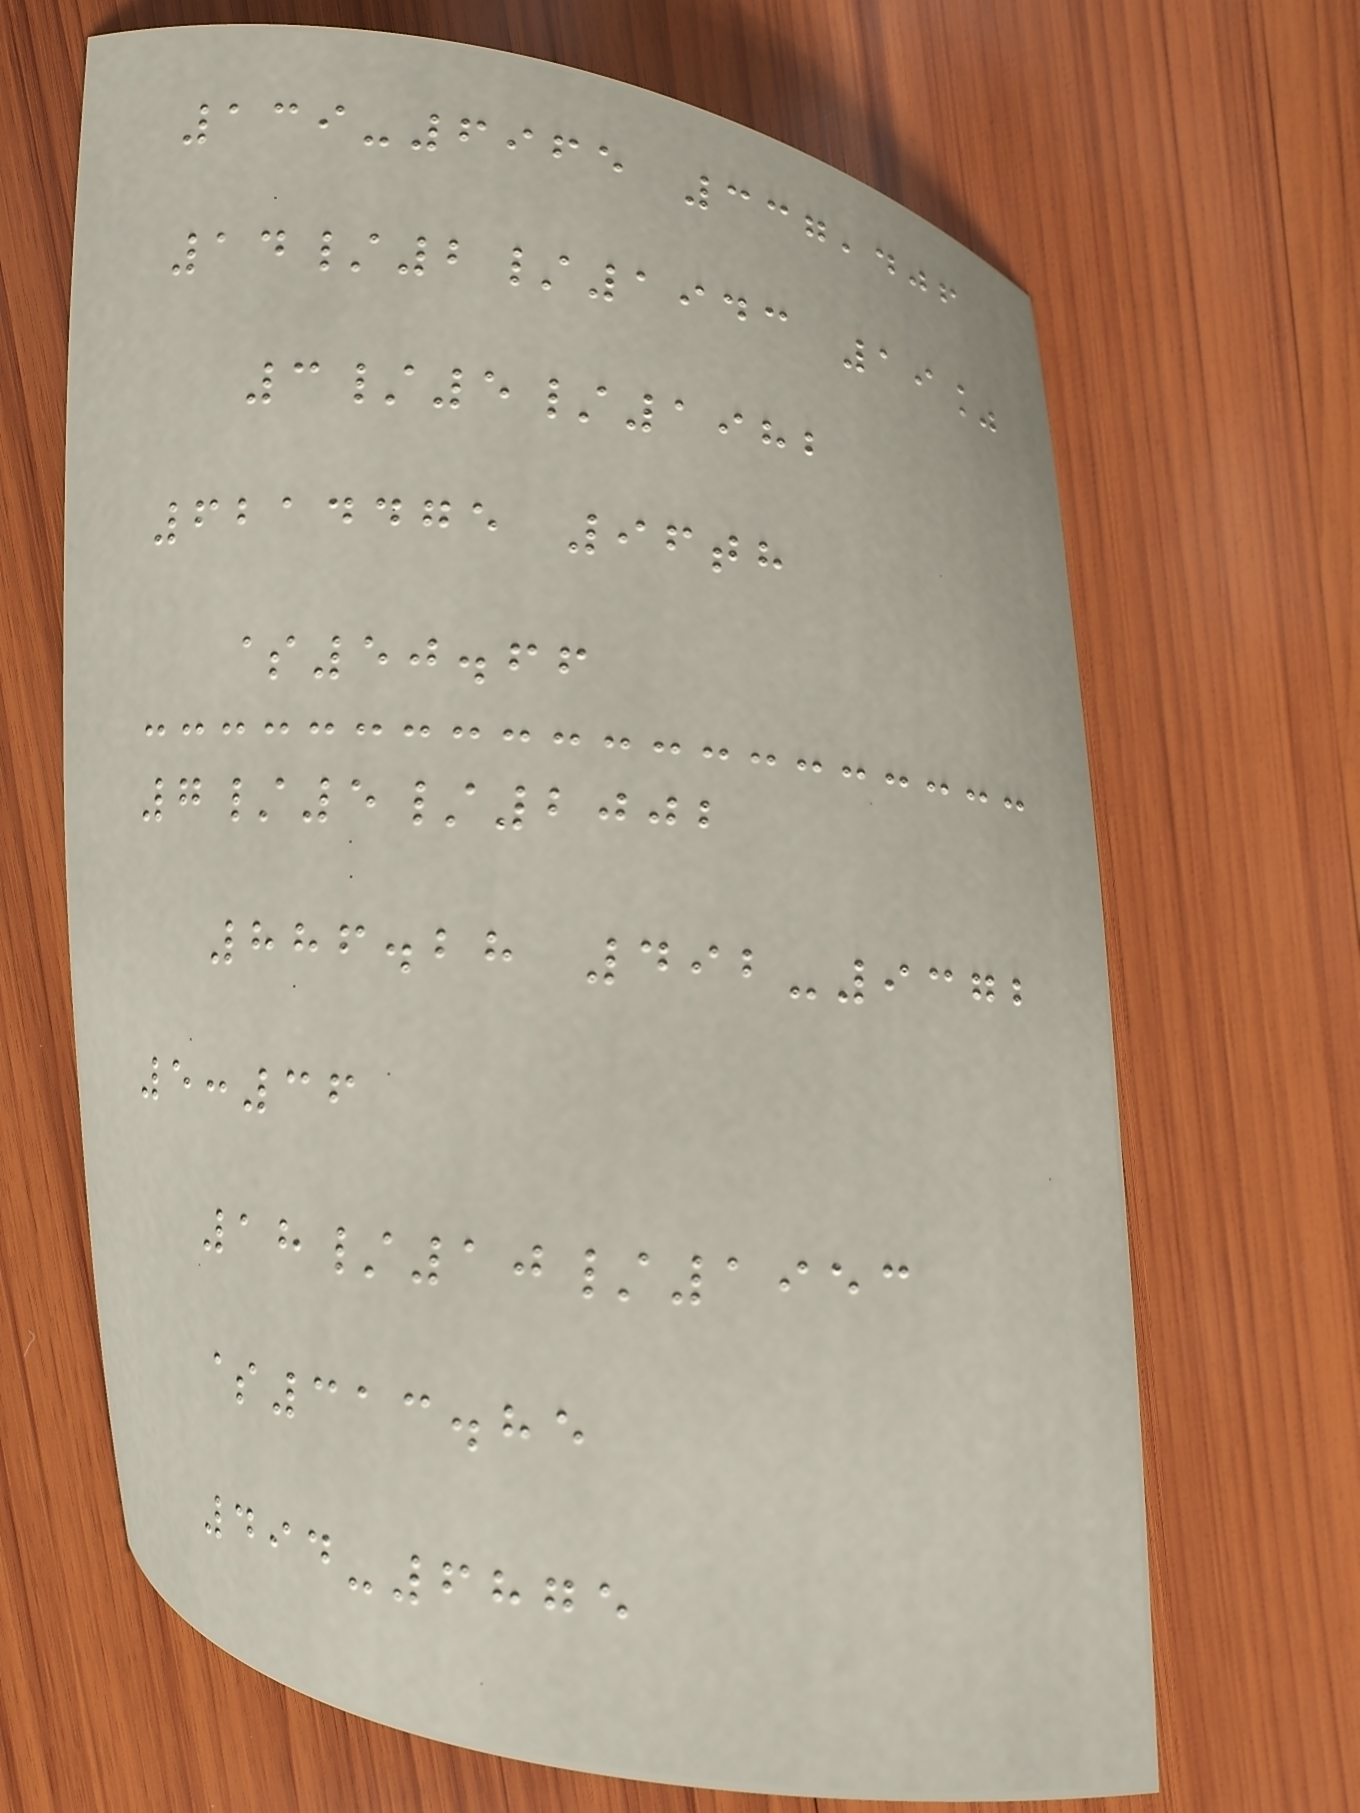139-6965 337,406
14/2/1943 19%
3/5/1982
6214475 96th
$50.66
7/5/2002
886.28 492-9372
5:36
18/10/1953
$313.85
494-6875
